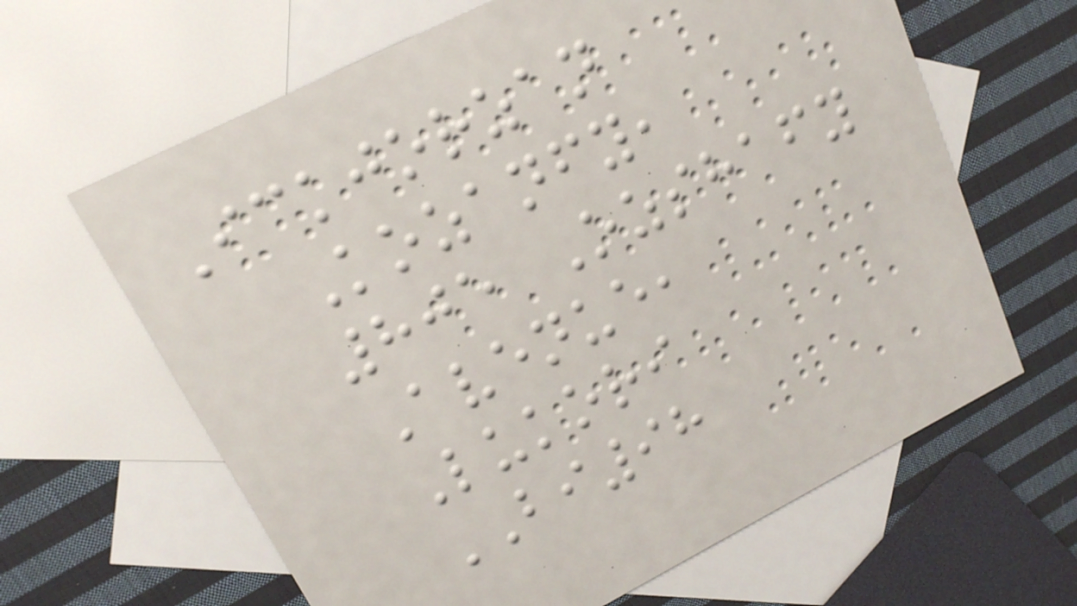Ickjorzan
Kozanfy,
805 Ozshafy
Avenue,
Lukori
BI98
